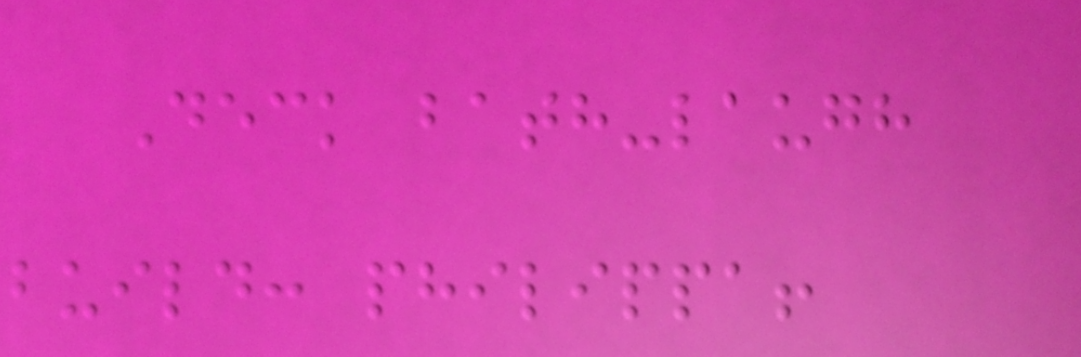Deck bath-laugh
build: philippa!
